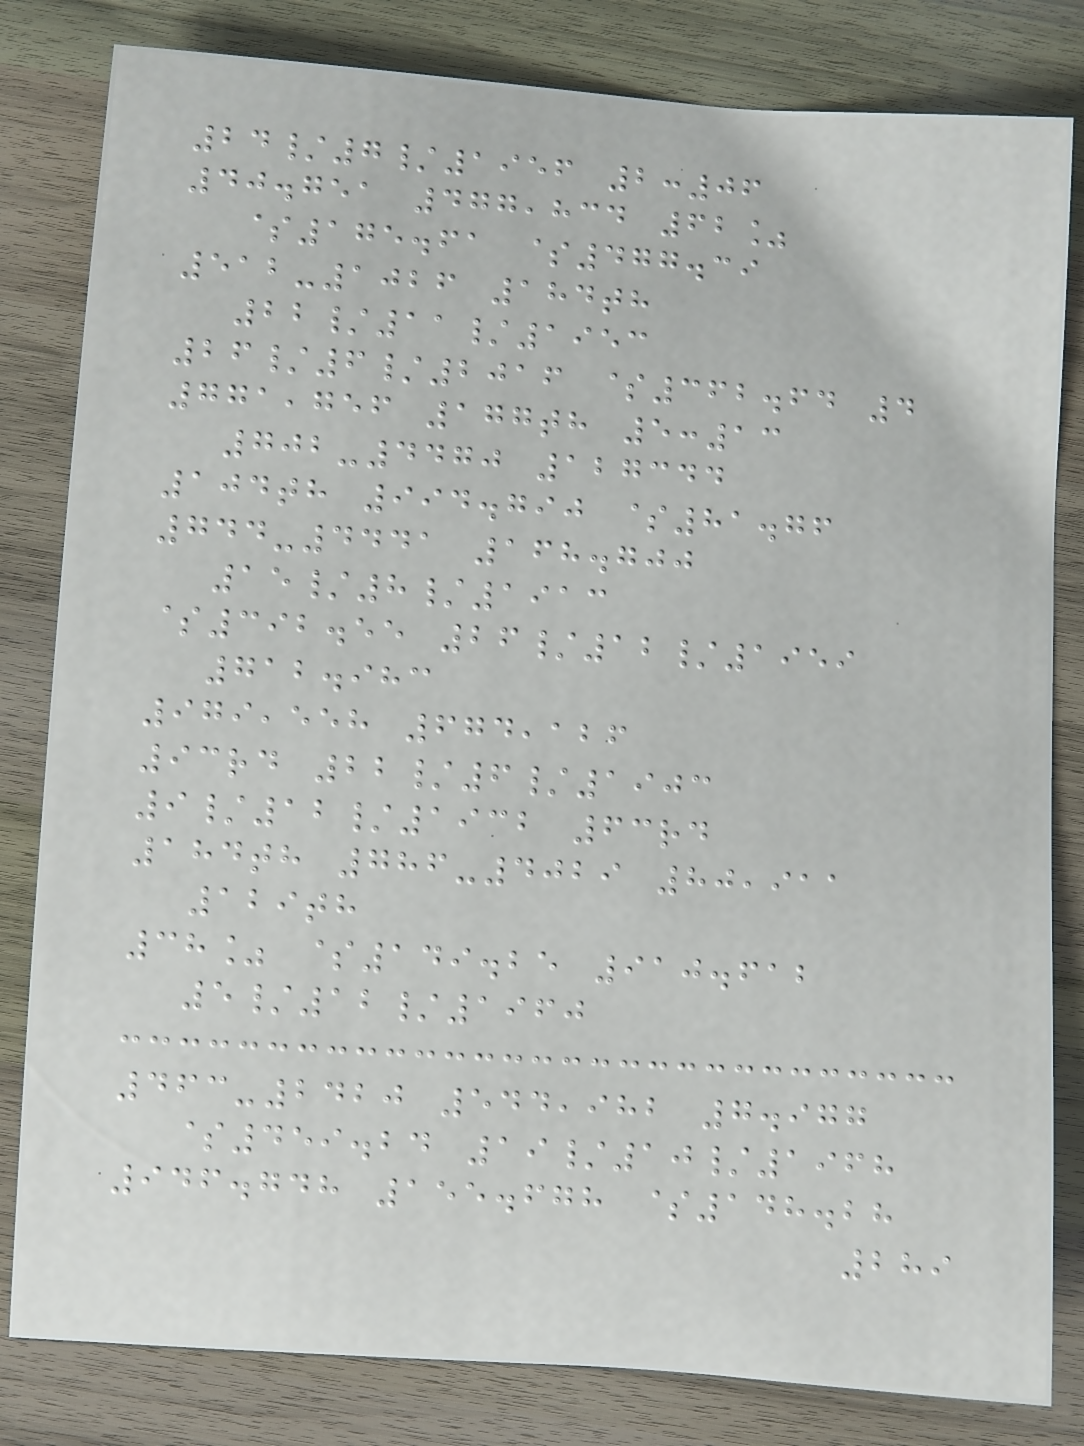24/7/1956 2:06
40.751 477,834 62%
$175.61 $477.39
512-1026 184th
22/11/1953
26/6/2016 $362.64 4
771,756 177th 5:13
702-4470 127344
104th 994.790 $81.76
744-4441 168.700
15/8/1913
$392.55 26/12/1959
712.983
979,558 674,126
93rd 22/6/1903
9/12/1932 63rd
184th 786-4029 80,911
129th
38% $149.25 910.612
5/12/1960
463-2420 544,982 7.977
$459.24 19/10/1968
946.748 155.678 $148.28
289
